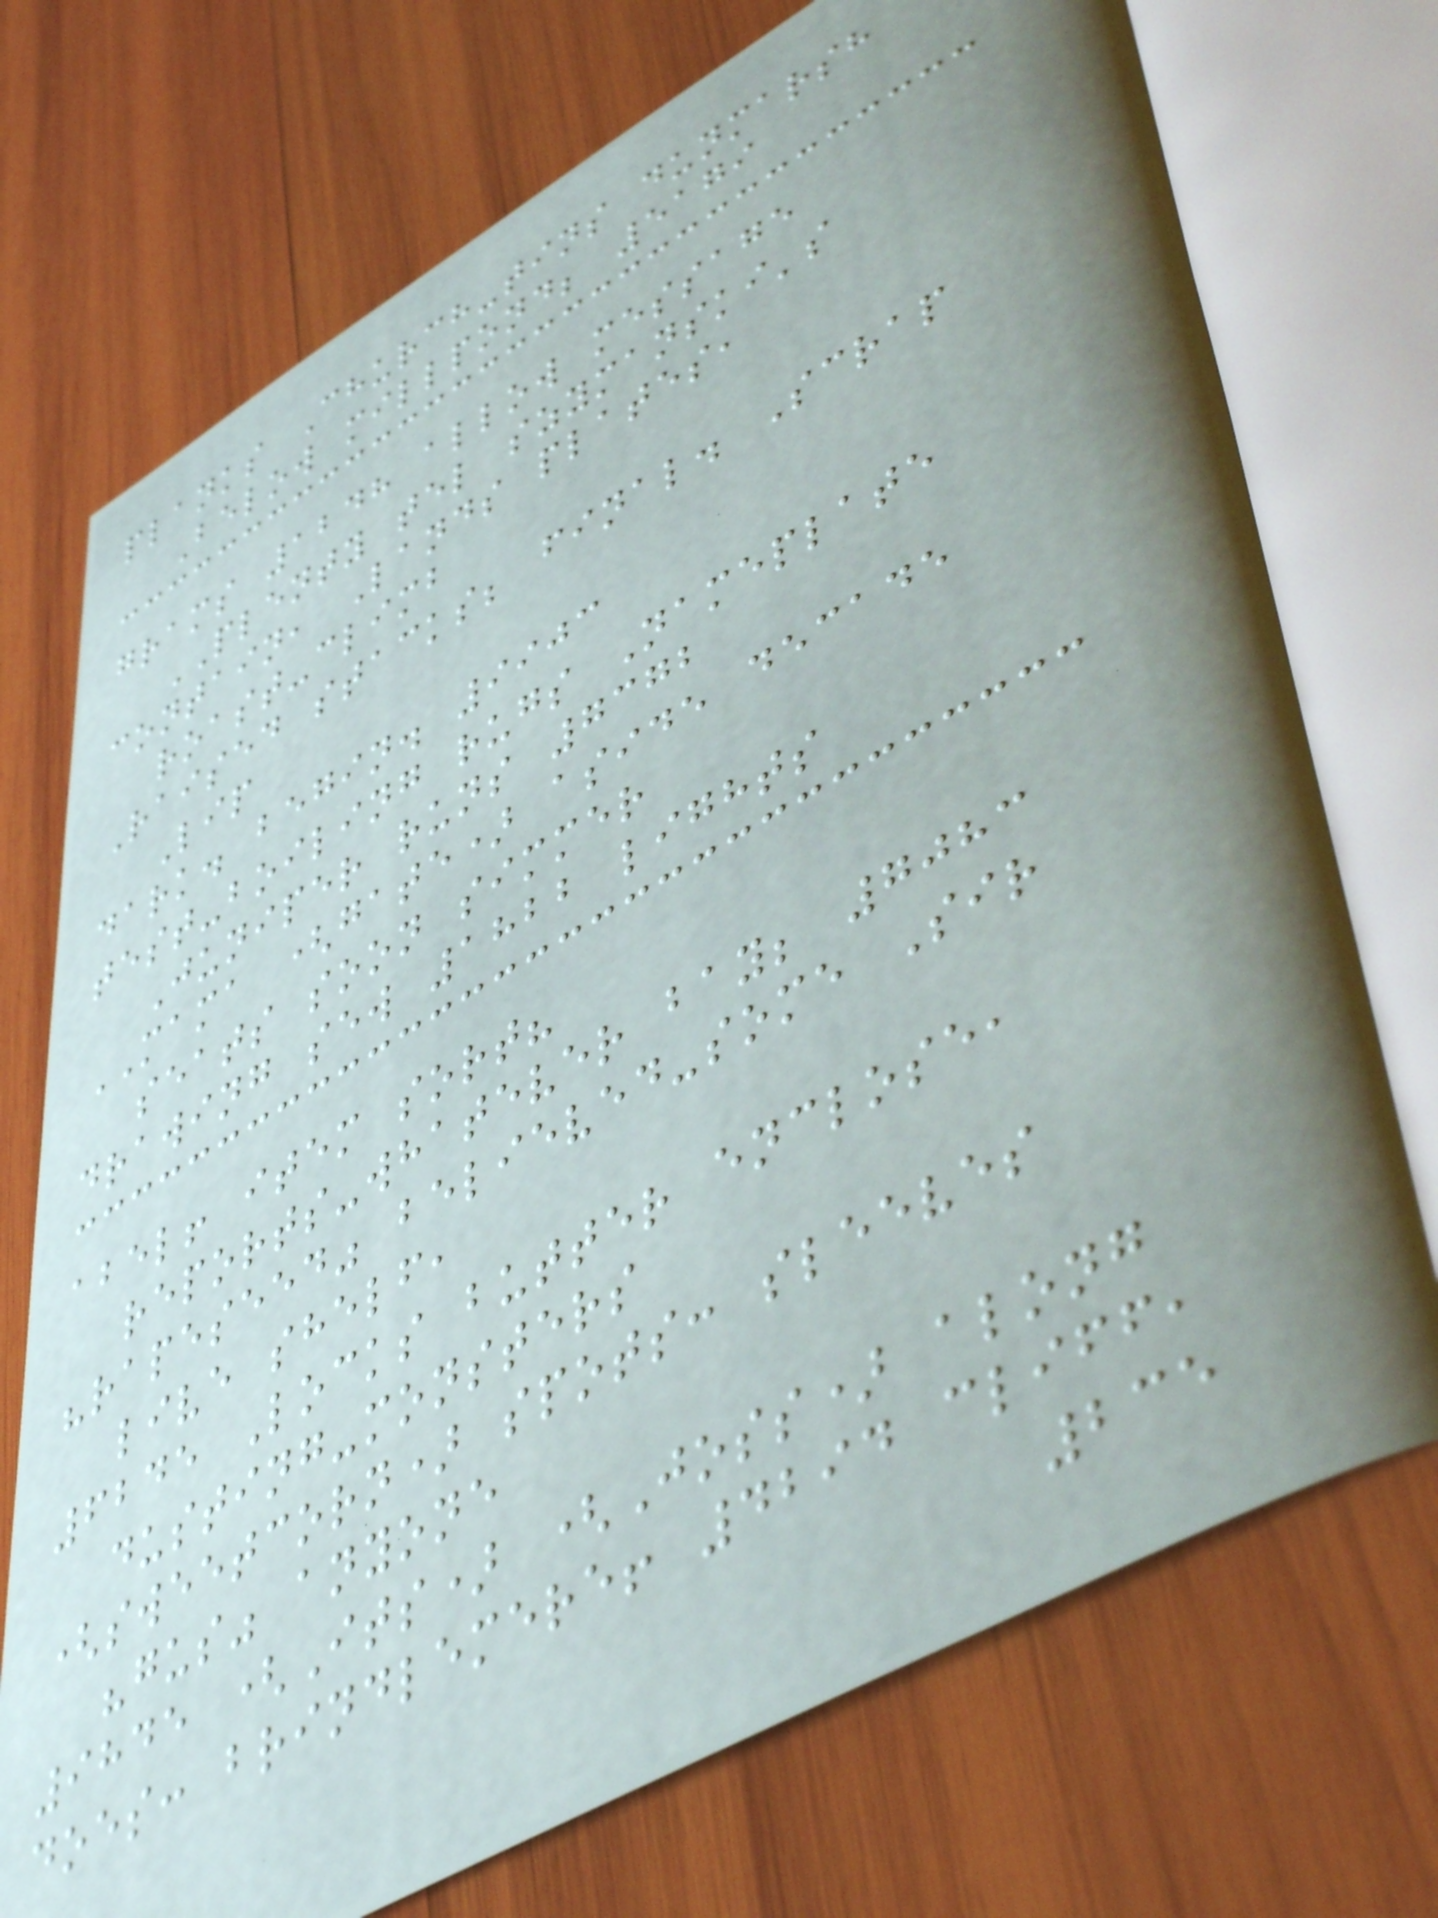planks Church-tins dunmarsh
Below millpond; 5179
grams 1248 allow message
PLENTY tel szymanski's
contain, Lands plates,
roast-climb
Raised stacks; final. Scrap
Lip
dark. begin. 9903
test-boiling rugs Nameplate
Juniper runs 7372
MAMA (gate) aside decade
seats soon simmer
drawing sew 1822 lights
abel! item sort?
reports-whatever bay; 7083
"rapeseed" believed-some Sir
live shelf,
6245 Locks butter enclose,
dusting-monsters
(sweetcorn) spots: sleeves
"gus" anyone
9845 (Its) (Joss) along
does: brindlemere! 4294 cliff,
235
